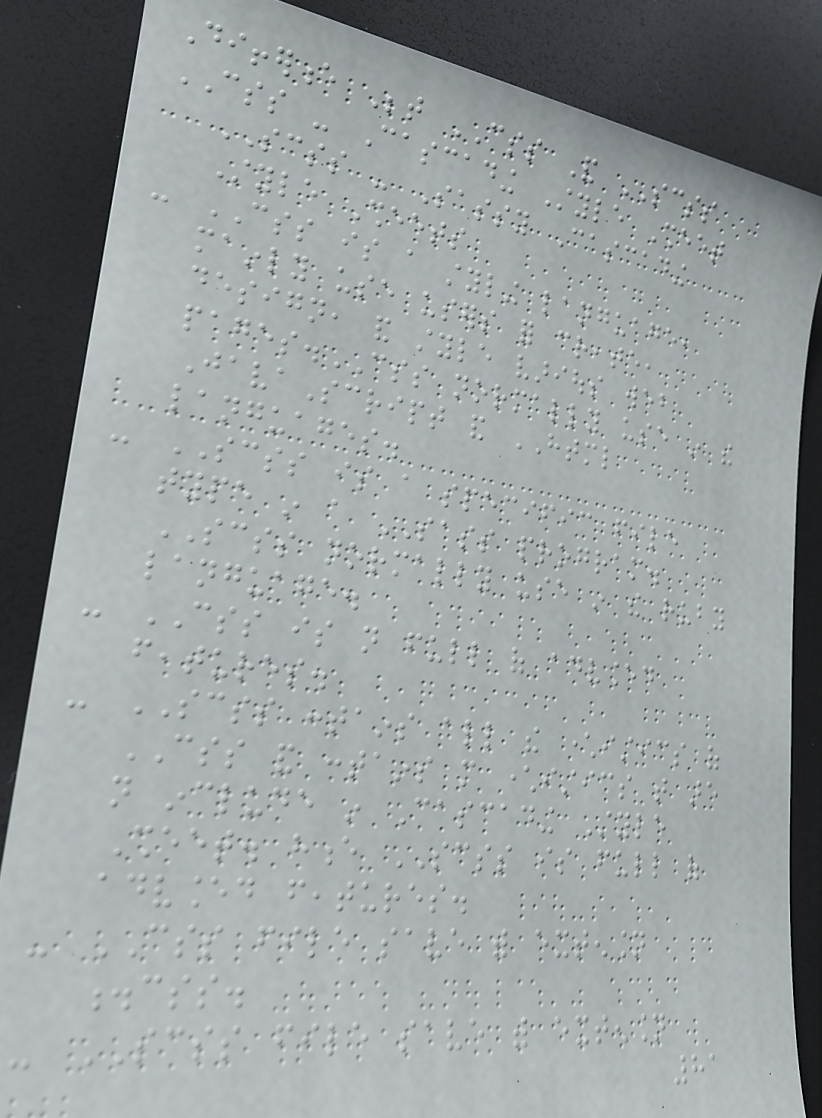Difference Between CSS And SCSS
CSS - Cascading Style Sheet
SCSS - Sassy Cascading
Style Sheets
- CSS is a styling language,
mainly use users for create,
design, and style various web
pages.CSS normally use in the
JavaScript and HTML
languages.
- SCSS is a specific file
type in a SASS program.
SCSS normally use in the ruby
language.
- CSS is not full of advanced
features.
- SCSS contains all the characteristics of
CSS and contains more characteristics that are
not include in Cascading Style
Sheet. hence SCSS is full of
advanced features.
- CSS file save with extension
.css.
- SCSS file save with extension
81
